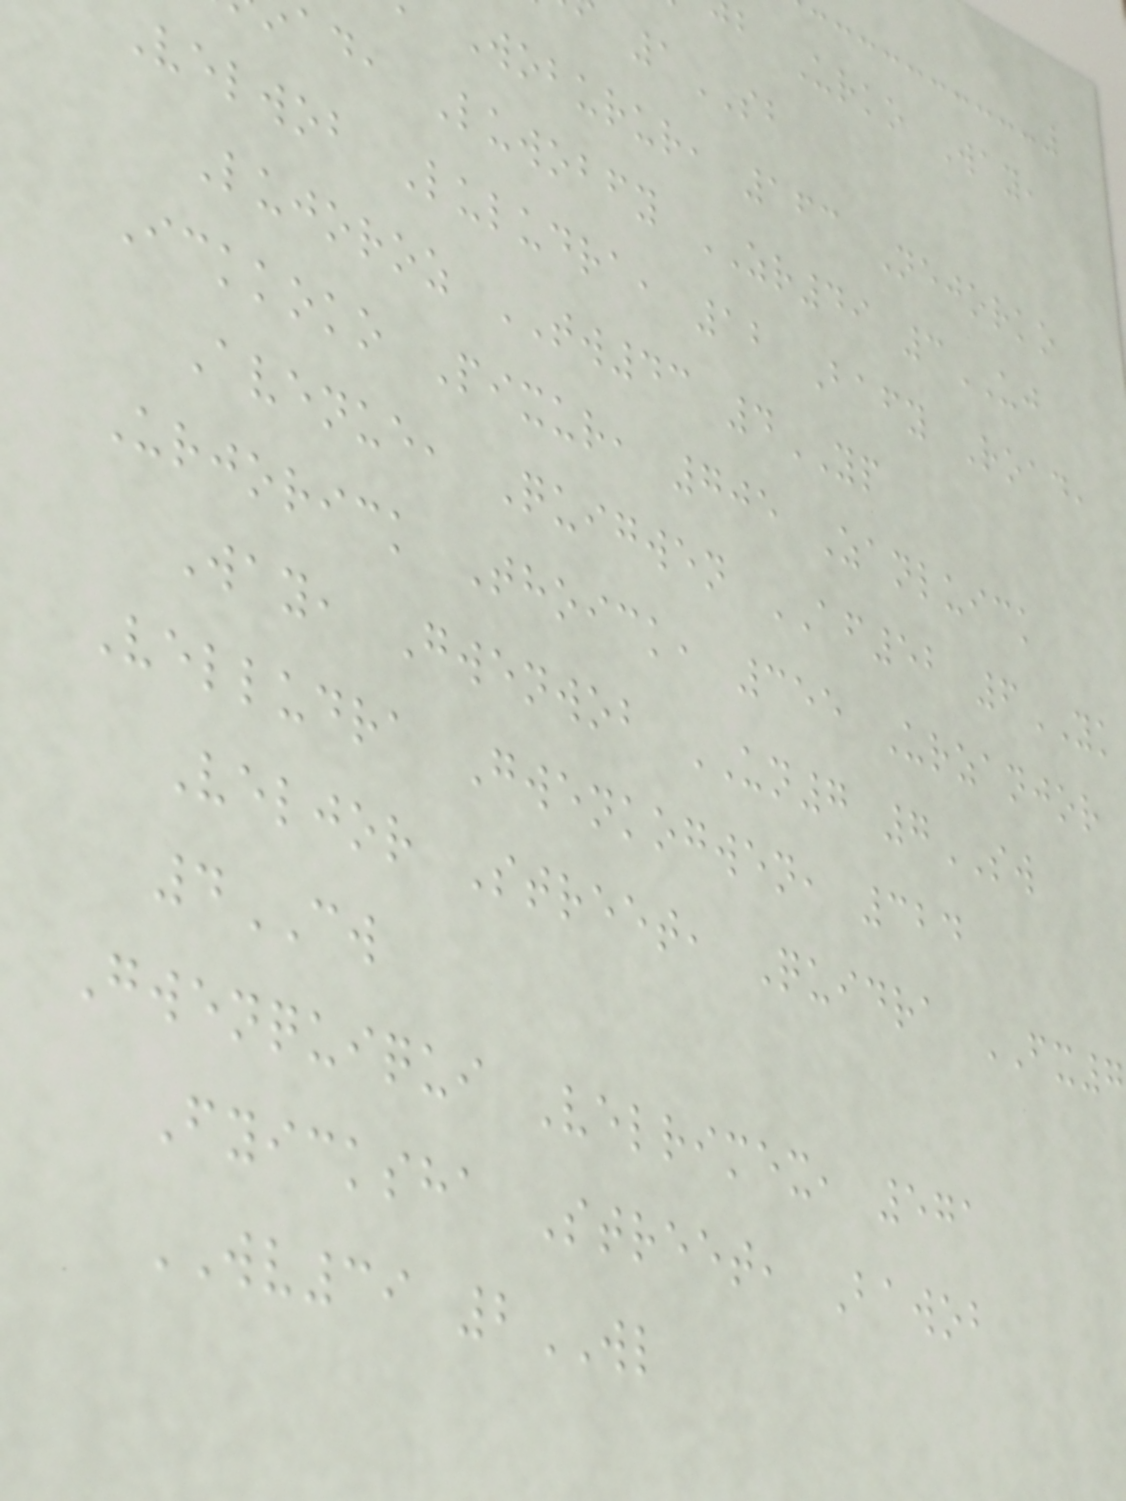b Urko Way,
1SB
Woburur, 163 Nejorko
ad, Luwobfy ZR49 3UJ
Velwob Luludra, 12 Bafy Road,
Lujoroz TW43 4YP
Ickkoko Pixur, 705 Zanluick
Avenue, Quigwen AF52 6YK
Urjorick Thoick, 355 Urzanjor
Way, Gwenwob UN7 7SW
Velludra Gwenkogwen, 324
Veljor Street, Quidra FX7
4CW
Gwenquiqui Velrimex, 571
Fyicksha Street, Bawob
WV39 2WL
